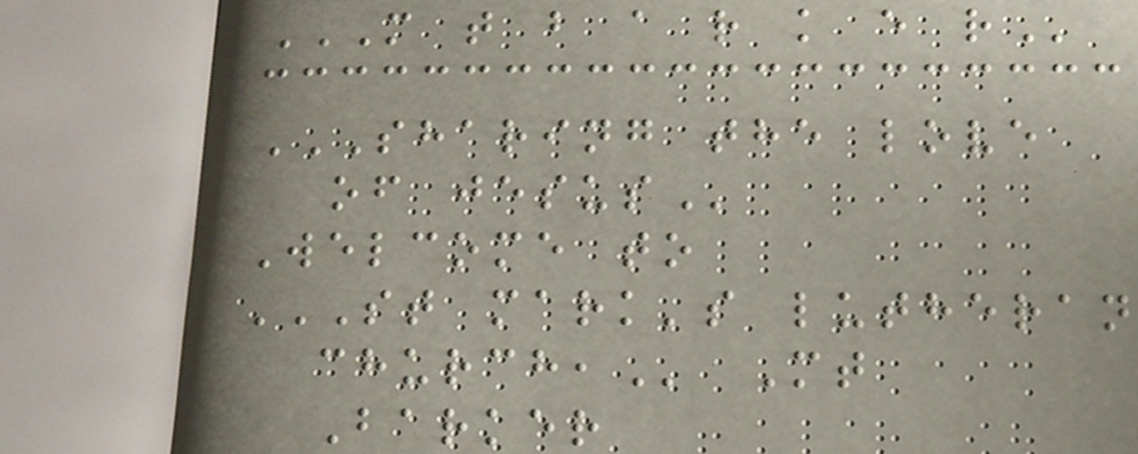M T B A R K E R
SHARING THE LOVE
OF JESUS
Welcome to
ST MARK'S LUTHERAN
CHURCH, Mt
Barker
